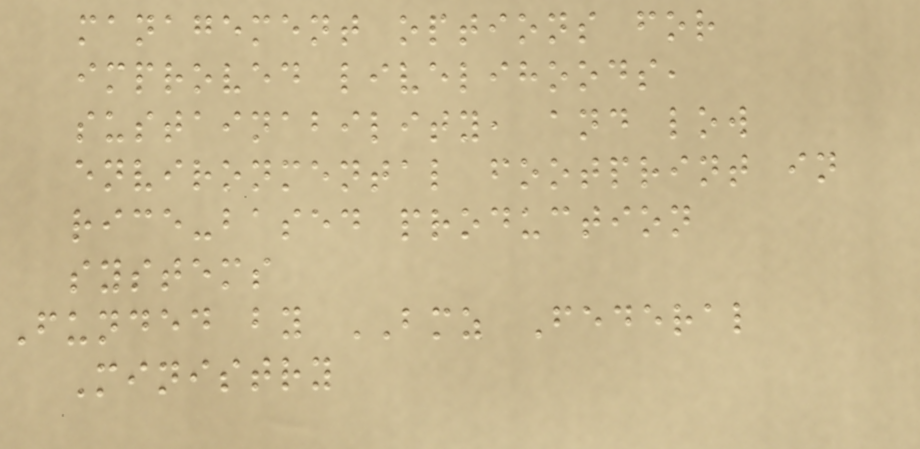management options for
improved livelihoods,
sustainability, and low
environmental footprint in
rice-based production
systems
Funded by BMZ Federal
Ministry
